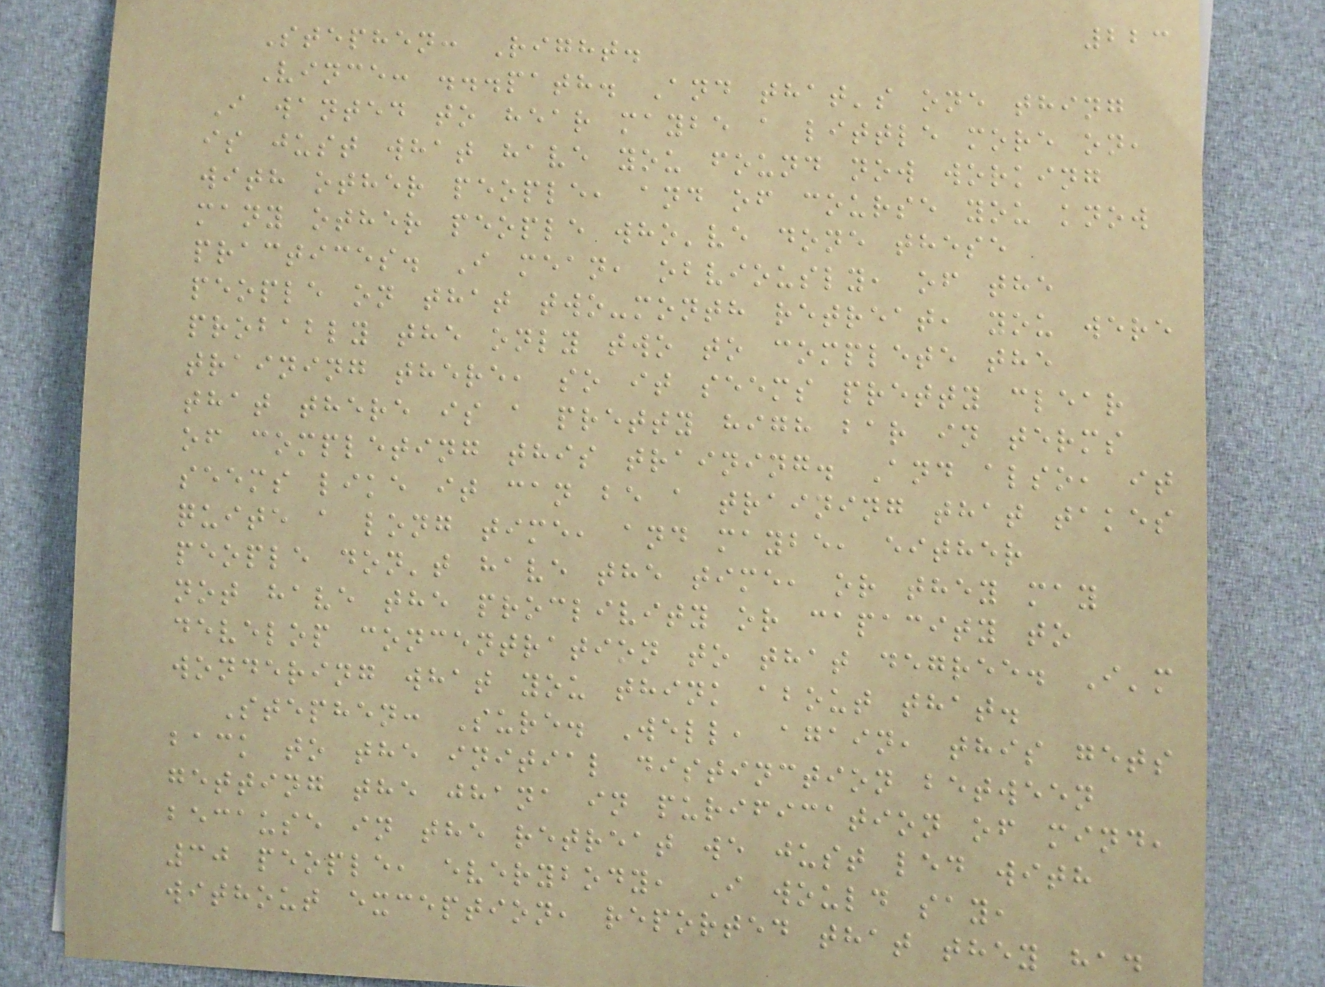223
Stephen: Right.
Vince: ...path. And that's one thing
I wanted to hear maybe a little more on,
is just what have you found now working
with other people, and of course you know
many other people who've done these
practices. I mean, obviously, of the
people on that two-month retreat, you were
probably the only two to complete the
training there, so it seems pretty clear
that there is a pretty high bar in terms
of completing this training. And also, it
seems like it can be a training that takes
quite a long time, and maybe, either
people don't have the time, or they may
not have the proclivity or capacity to
develop concentration to that degree. I'm
wondering what you think about that.
Stephen: Sure. Well, again, this gets
back to the initial distinction between
getting the jhana in purification of mind,
because in the retreat we just led with
30 people, everybody, I would say,
without exception, reported that they had
